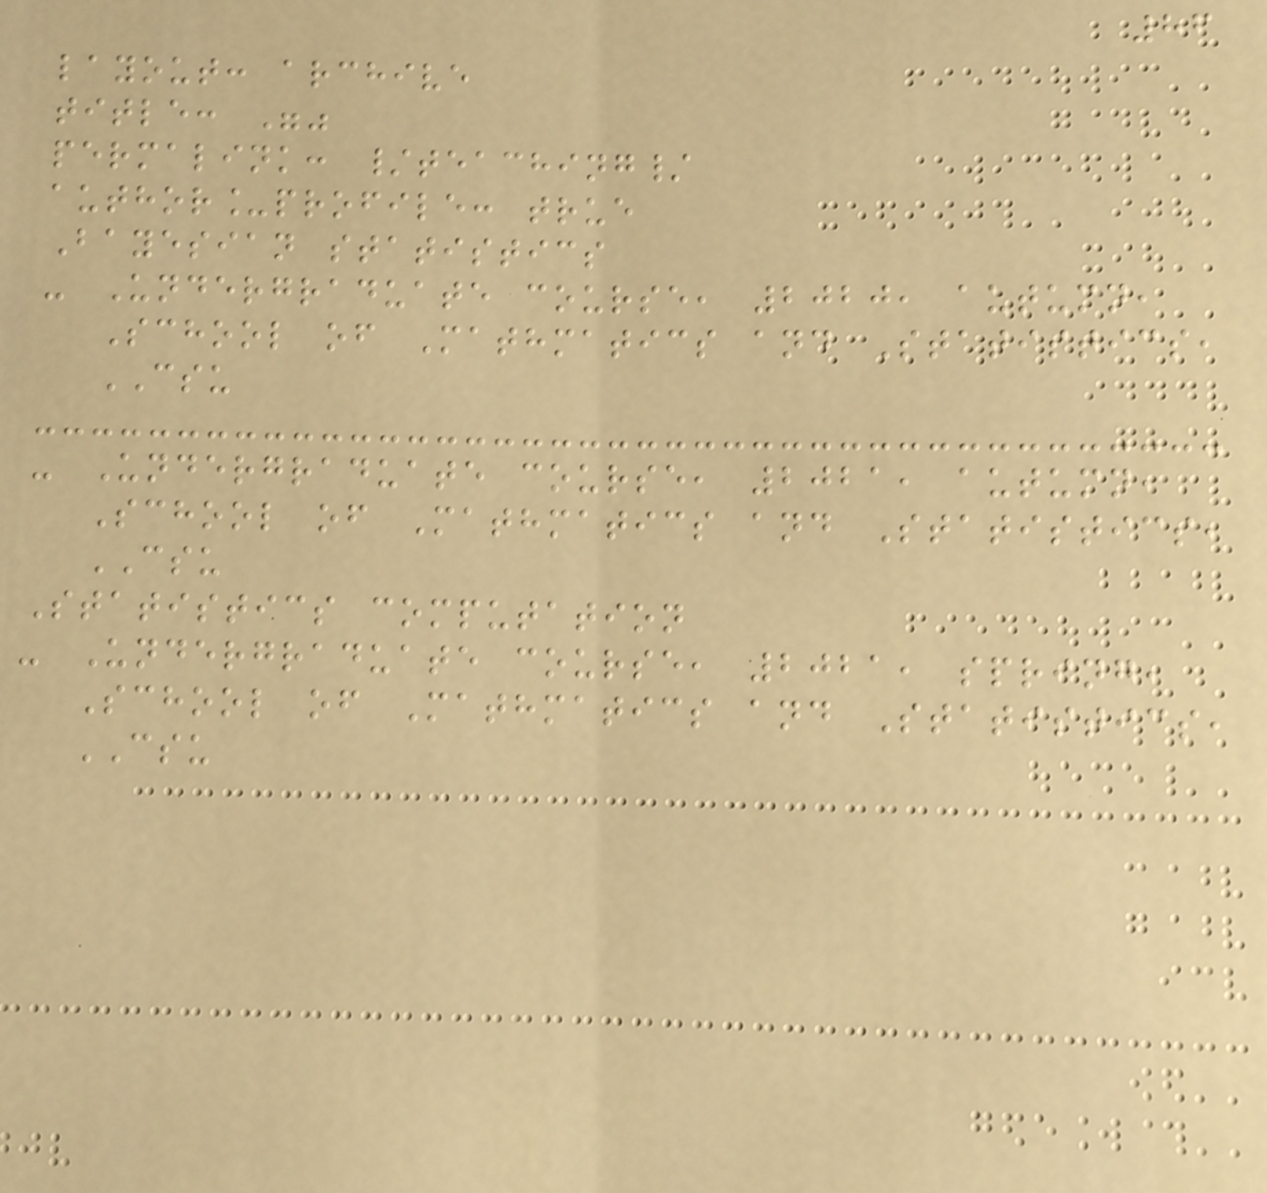86
layout: archive
title: ""
permalink: /teaching/
author_profile: true
Bayesian statistics
- Undergraduate course, 2020, autumn,
School of Mathmatics and Statistics,
CSU
- Undergraduate course, 2021, autumn,
School of Mathmatics and Statistics,
CSU
Statistics computation
- Undergraduate course, 2021, spring,
School of Mathmatics and Statistics,
CSU
